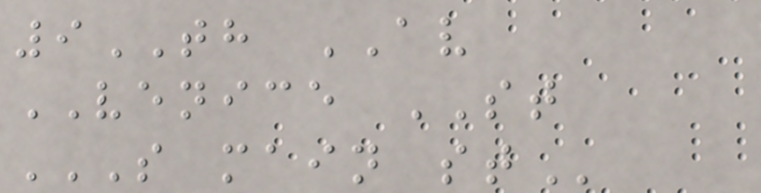9TH AV
VENICE ST
S MAIN ST
